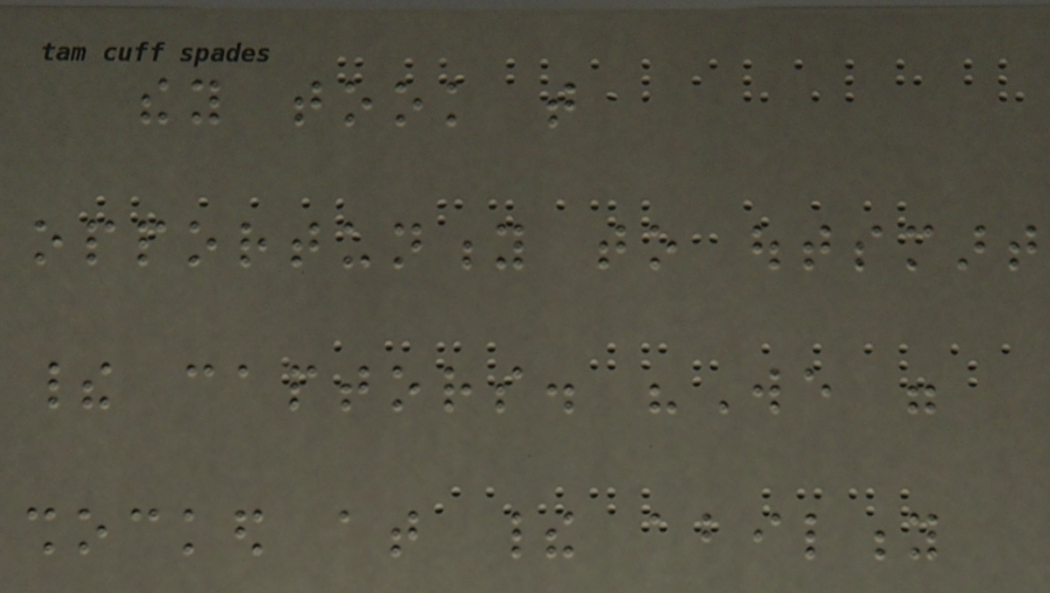they took that
opportunity to outsmart
their captors. "We were
shocked at their ability
